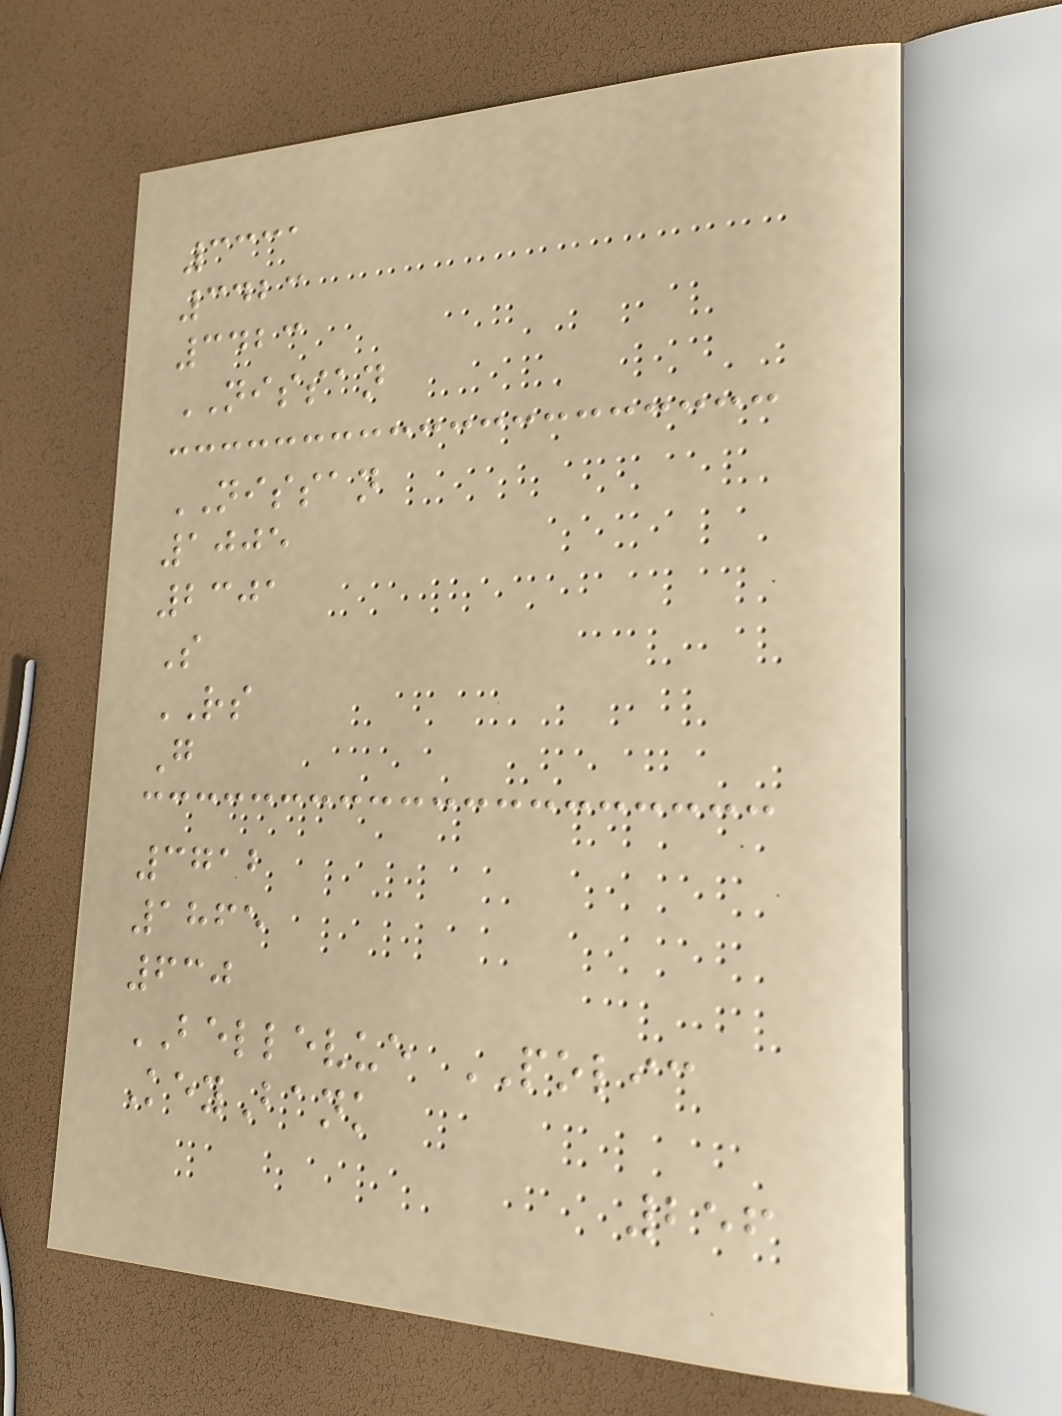3331
3423
3423
NISSAN
NISSAN
1005
2301
S
RS
G
3712
1865
630
BELLEVUE POLIC
KeyBank
256
